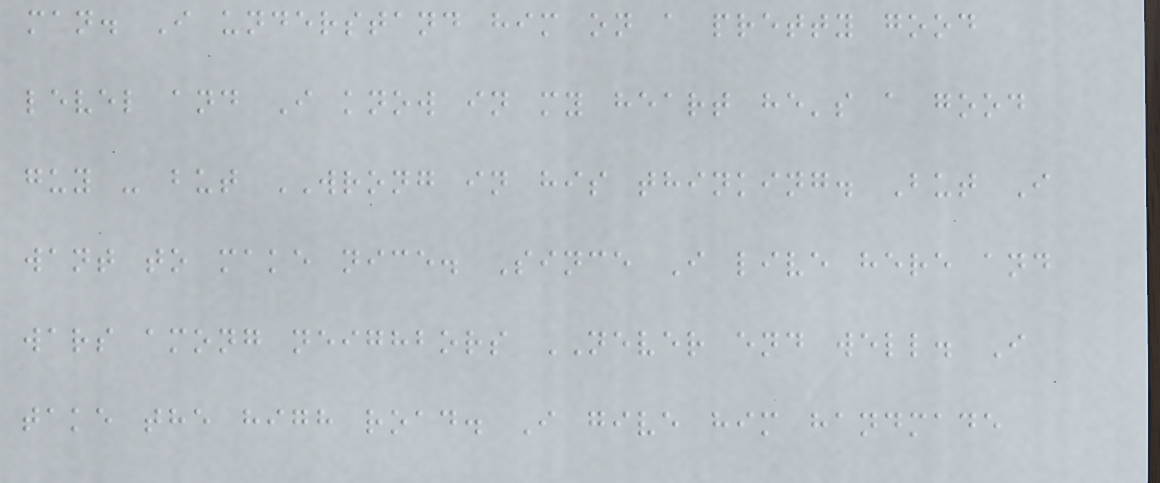man. I understand him on a pretty good
level and I know in my heart he's a good
guy - but WRONG in his thinking. But I
want to make nice. Since I live here and
wars among neighbors NEVER end well. I
take the high road. I give him handmade
